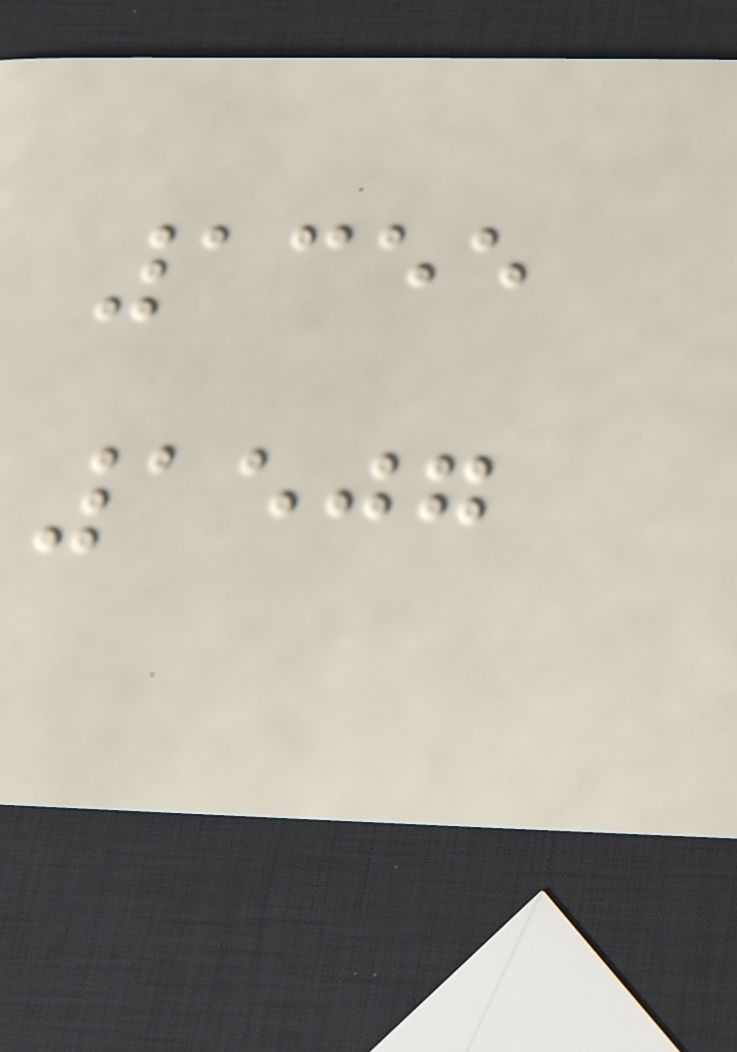1355
1507
